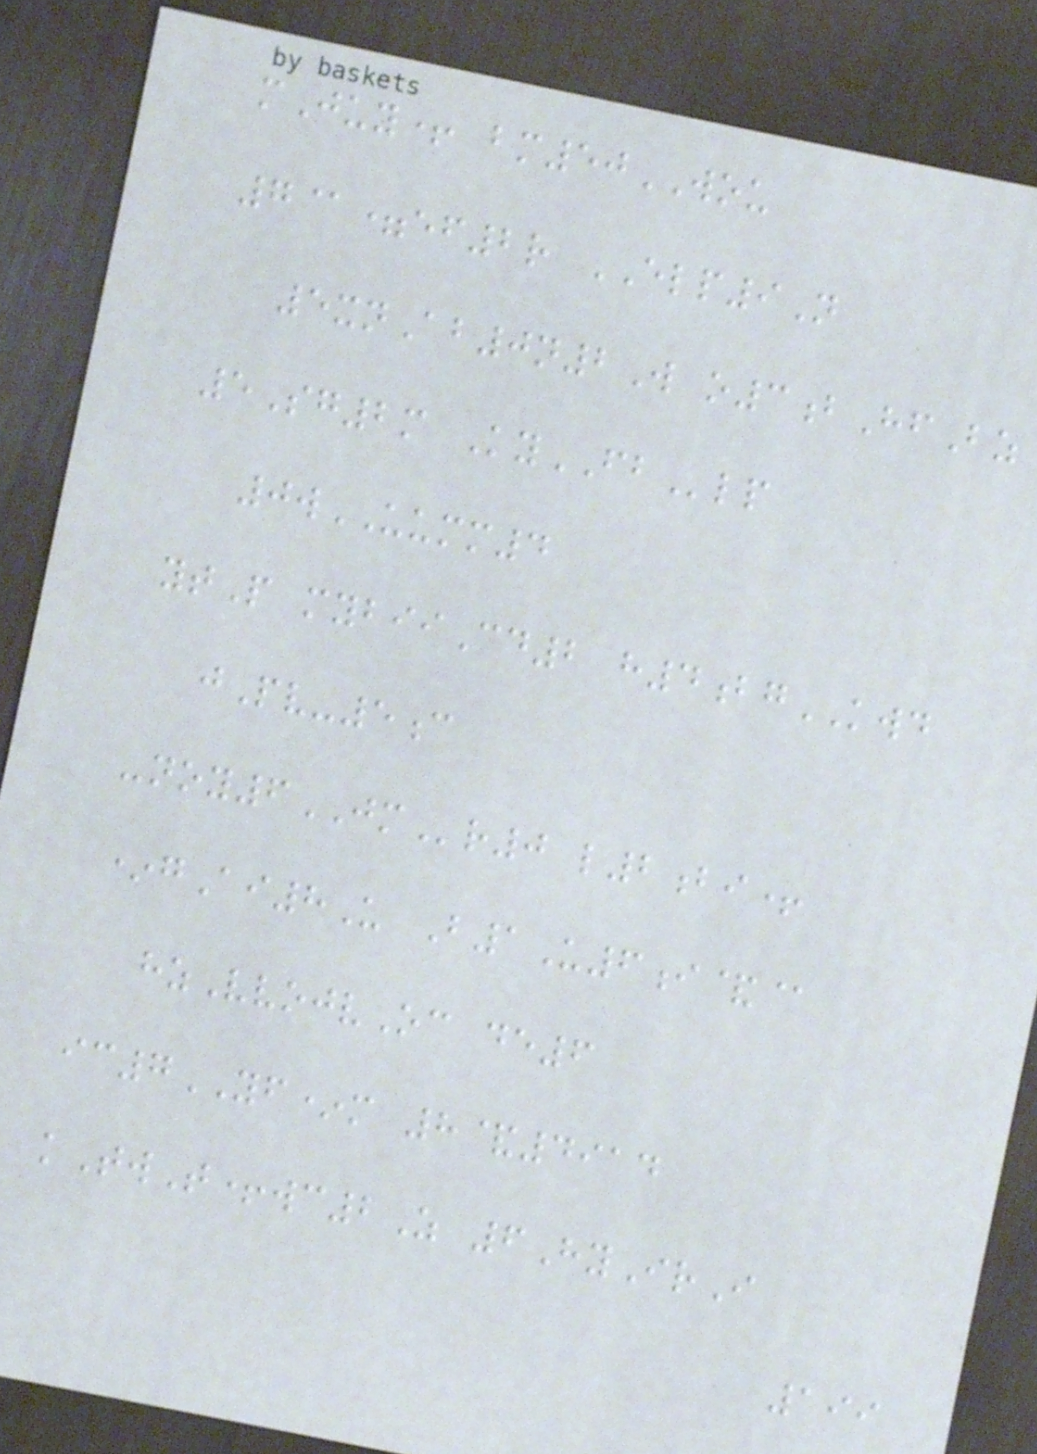mJuy+ bm50WOU
7@=ef2r ELP9N
5xnAb0n2W o3bHfBz
5Sg2m KyFBlp
0wUUMM4
ytP mybiiCd2 h4bgKWD
jPv-5c
-noy6JMr0 l2bi+
*gAi8U B1U6i&@
hzVvojvOc de6
ic7YF*m 8&4914
kTwT+wc2Z 6HyIrI
199
